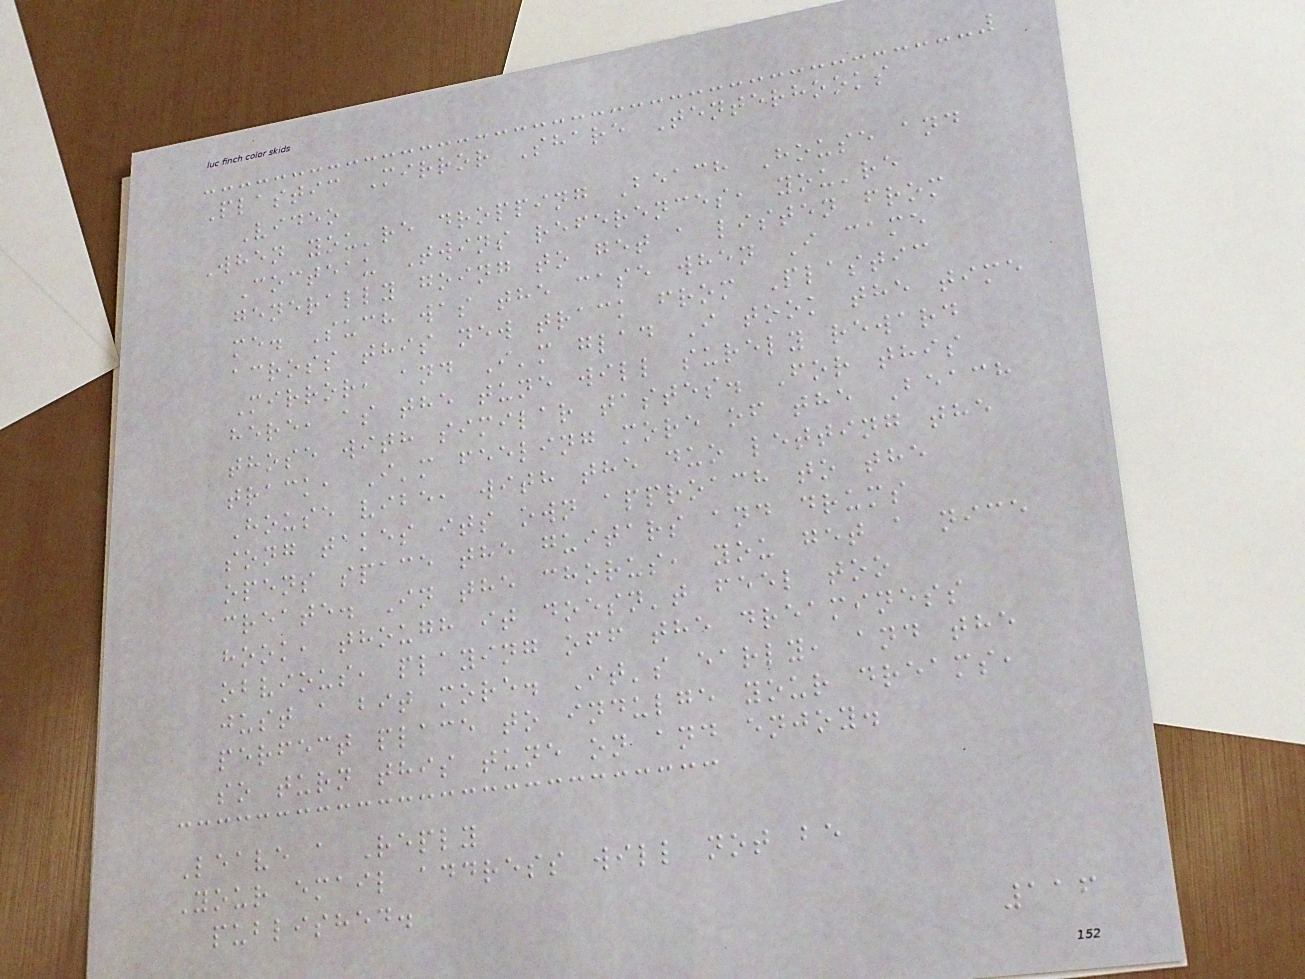Plastic Mirror Share Tenterhooks
Video
When you're dropping Beach House and
Cocteau Twins references, you're
generally going to get a listen from
me. Such was the case when I came
across this new track from Plastic
Mirror, and I'm glad I took the time
here, as the tune will surely reward
those with similar tastes. For this
track, I'm feeling more of the Beach
House vibe, with the duo letting the
song takes its own approach to the
opens space the guitars and drums
create. In the chorus, you get a nice
hook, though it doesn't feel too
obvious, playing off the dreaminess
just a bit more. It's early, and the
perfect place to indulge your dreams,
so turn this tune on and enjoy.
Leave a Reply
Your email address will not be
published.
116
